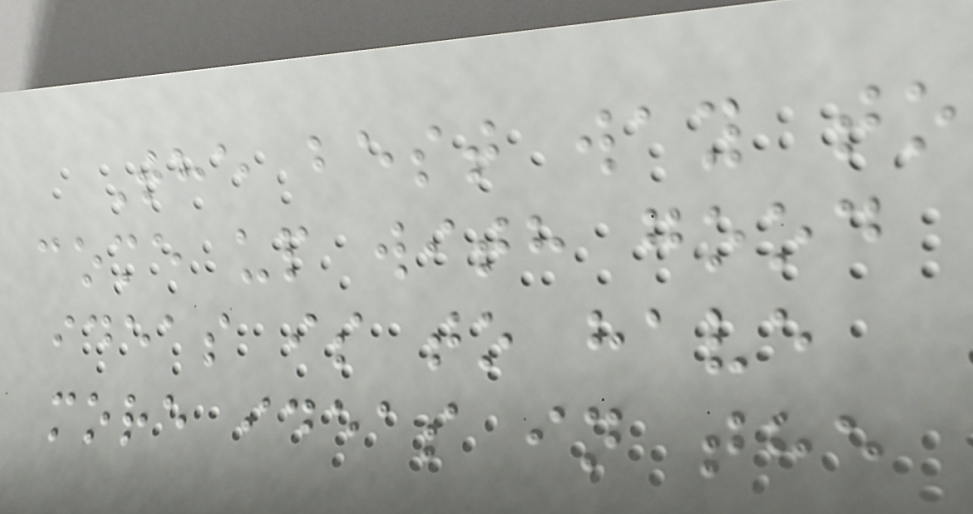The best way to
come up with good
ideas is to have
more ideas in the
